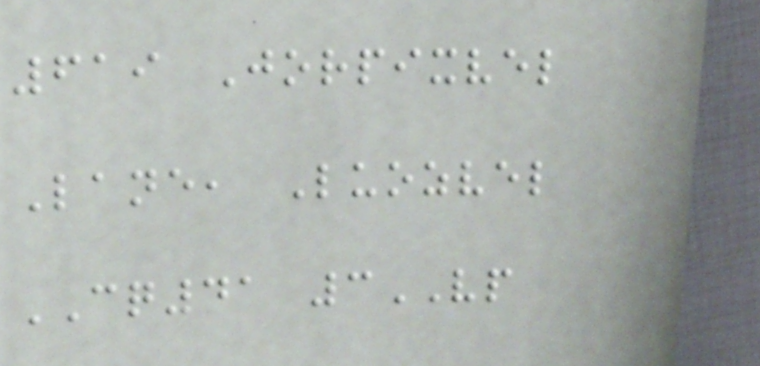619 Jorpixvel
Lane, Luozvel
CQ41 3VP
